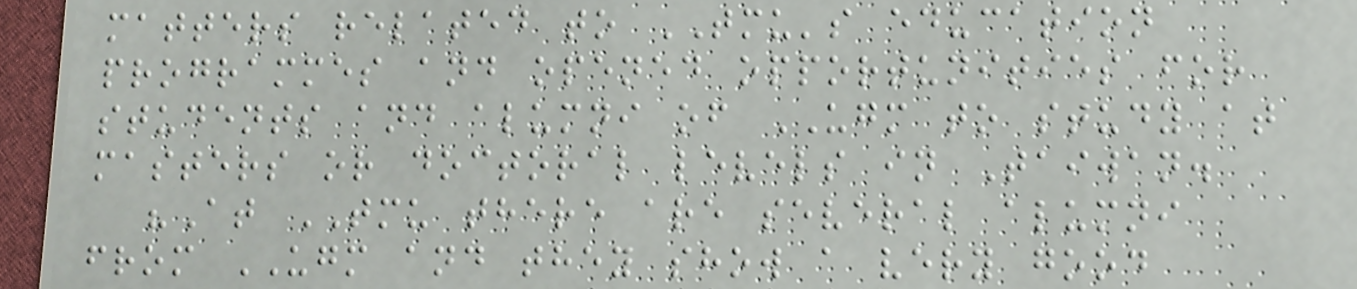matters related to TMU's education
programmes and opened opportunities for
students and alumni of UGM to study at
masters or doctoral levels in Taiwan.
"At TMU there are several alumni
from UGM and they show a very good
